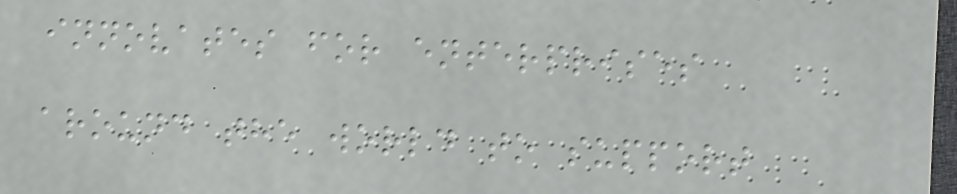innovates for enterprises
around the world to support
